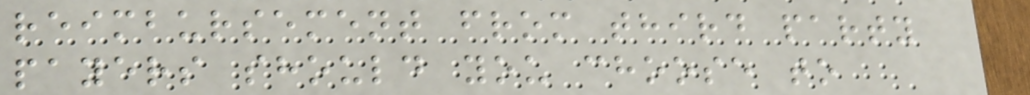reimbursement from third party
payers should you choose to
